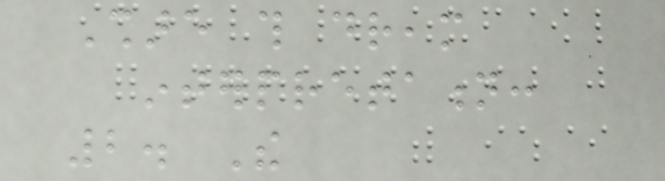Share this dream
interpretation:
2. The
